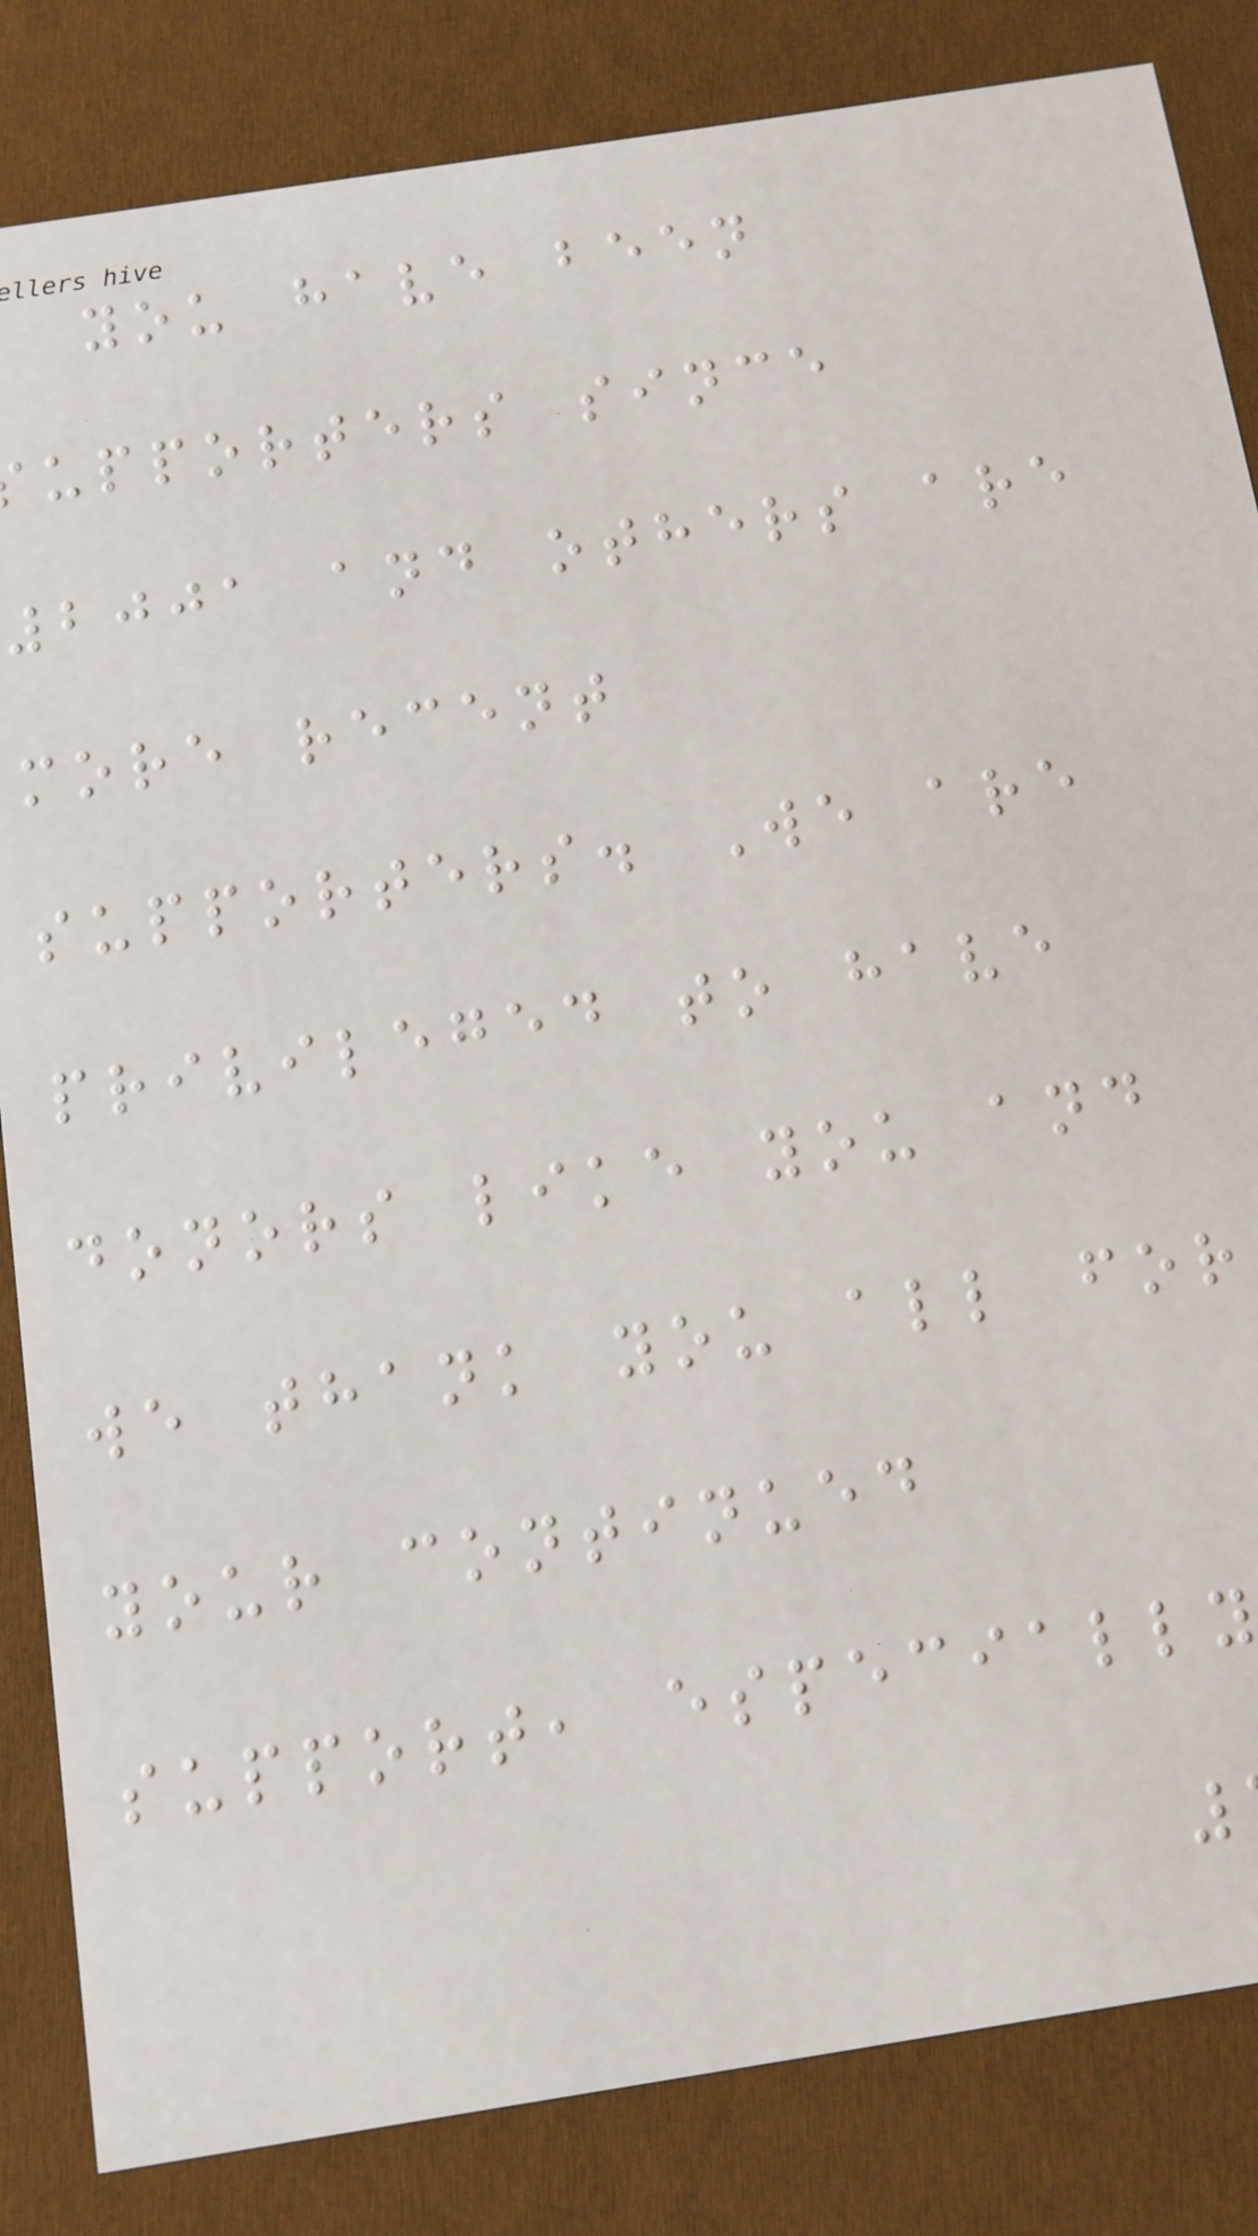you have been
upporters since
2001 and others are
more recent
supporters. We are
privileged to have
donors like you and
we thank you all for
your continued
support, especially
